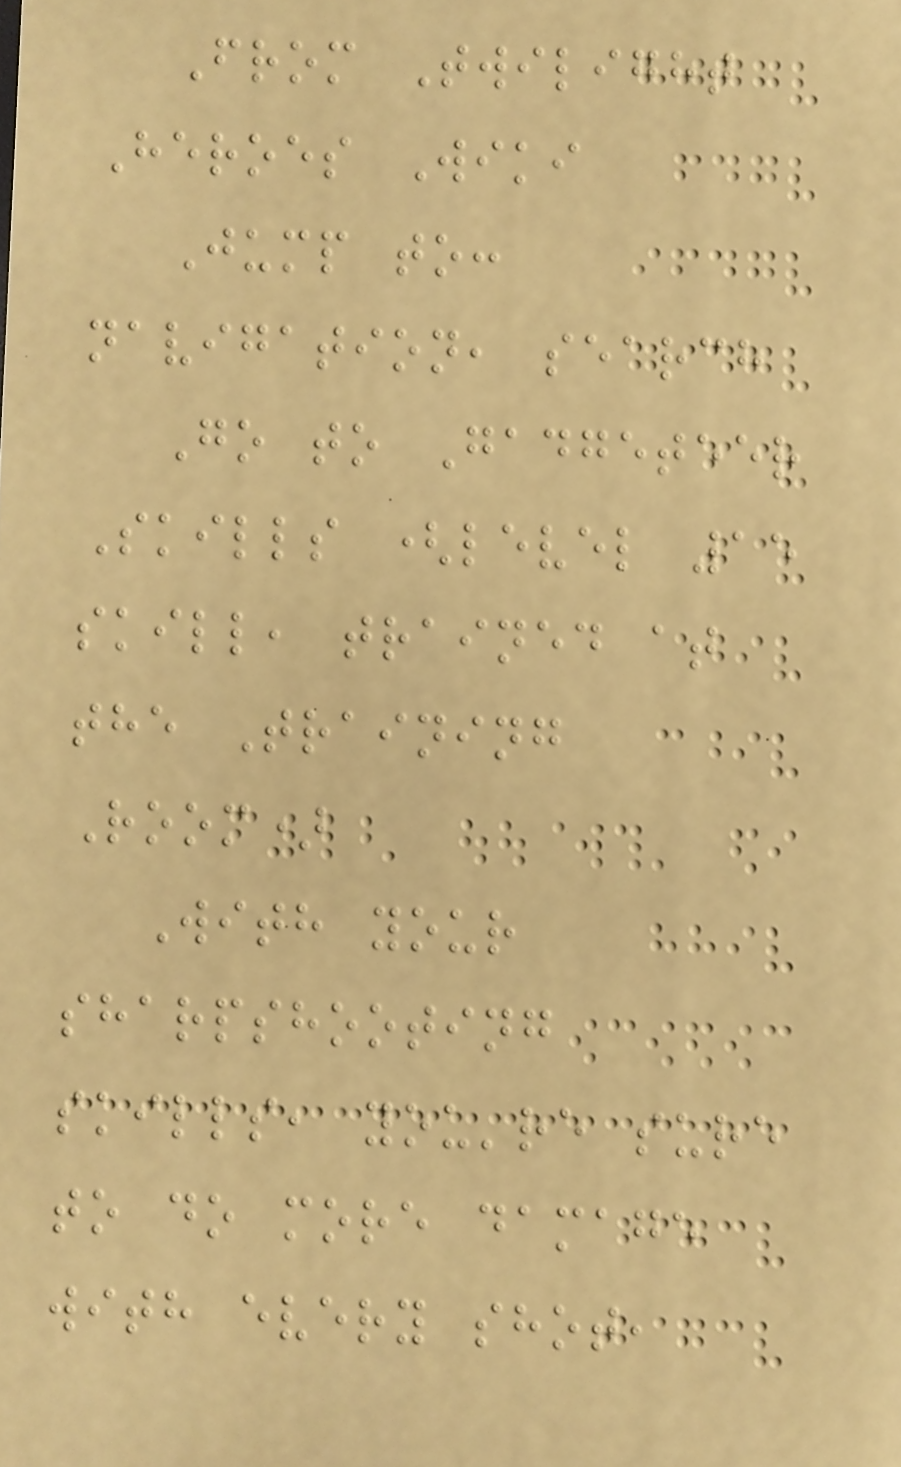From Twilight
Heroes Wiki
Jump to:
navigation, search
Go to Gadgeteer
Skills (level 15
skill, trained at
the Training
Room)
With your
sharpshooting
skills, you're sure
to do more damage
with every shot,
